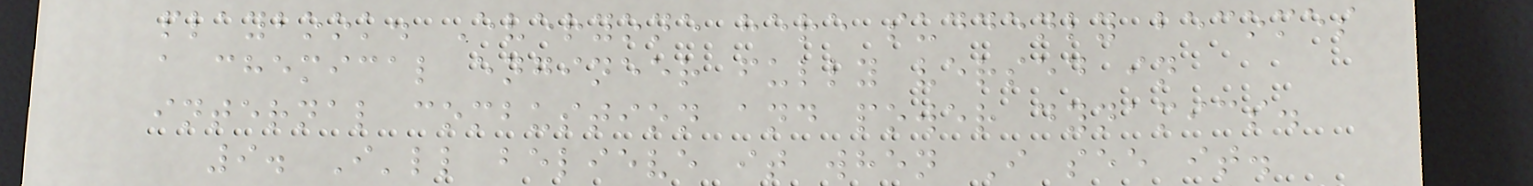playbook. Everyone here suddenly becomes
a chemical engineer fully versed in
internal combustion and power dynamics.
9. I'll believe it when I see it.
